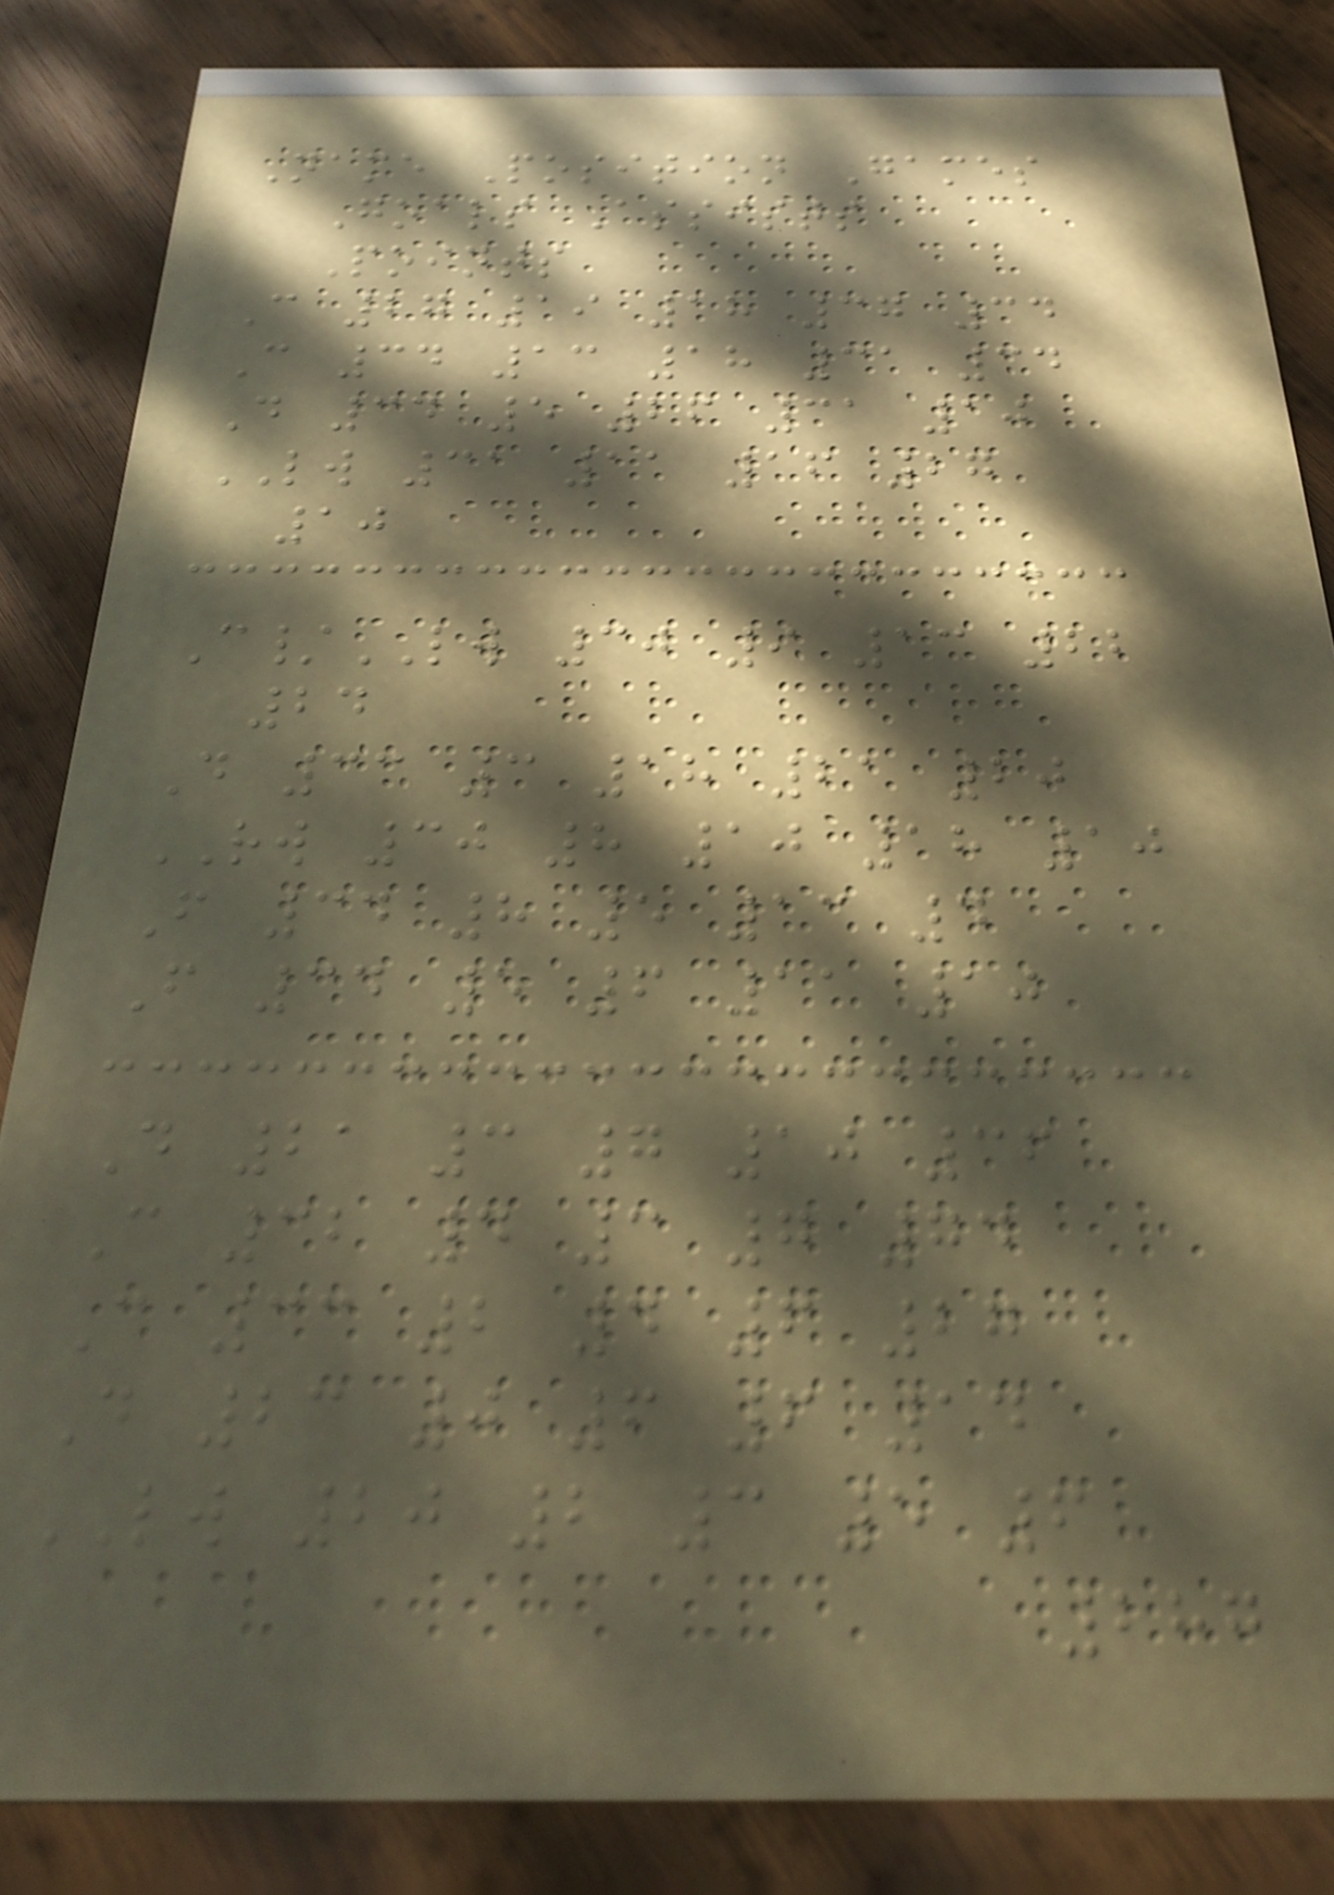Name Position Games
Goals Assists
Points
C 27 19 18 37 34
C 34 13 18 31 34
D 34 5 26 31 10
LW 31 11 16 27
10
C/LW 30 9 13 22
24
D 33 3 18 21 20
RW 30 8 10 18 10
F 34 8 5 13 4
F 34 5 6 11 10
D 21 3 7 10 36
C 32 4 3 7 74
C 33 2 4 6 27
D 23 0 6 6 14
LW 20 2 3 5 6
287
